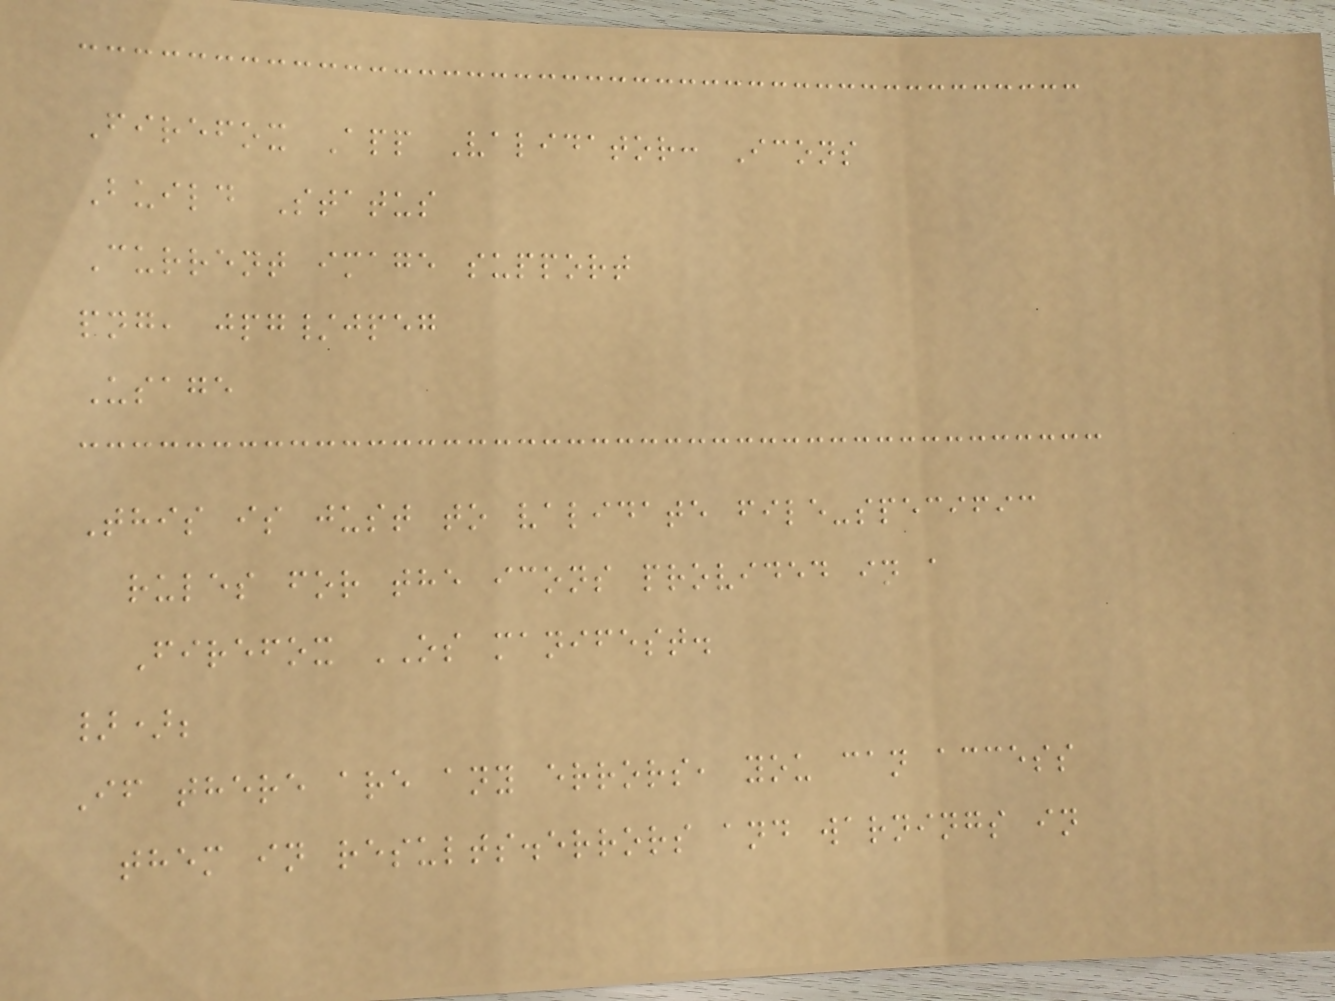Firefox App Validator: Icons
Build Status
Current image support
png, jpg/jpeg
Usage
This is just to validate file-specific
rules for the icons provided in a
Firefox OS manifest.
});
If there are any errors, you can access
them in results.errors and warnings in
